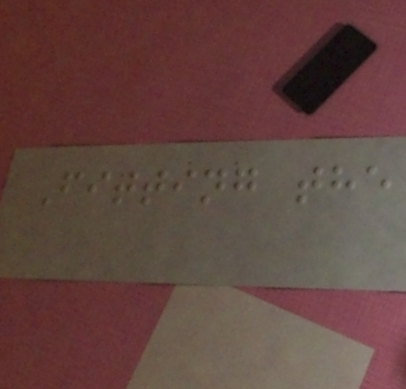Fitting the
